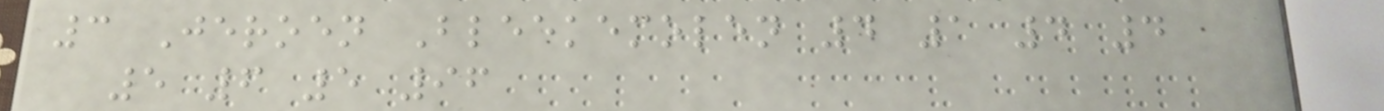3 Jeroen Bleekemolen 4 1 4 4
5 6 5 96
